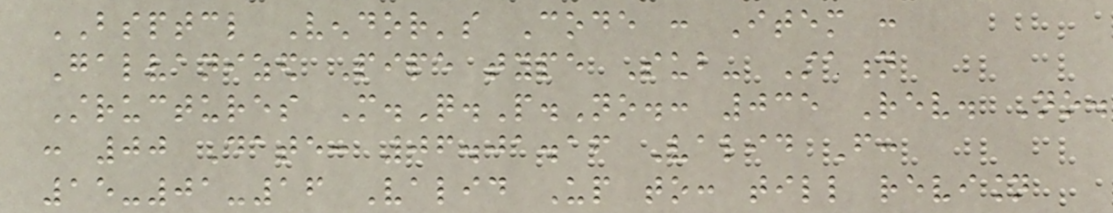BSPTCL Vendor's Code : Item :
Galvanized Pipe type Sub- Station
Structures M.Q.P.No.: 035 Rev. No.
: 00 Date: 06.01.16 Valid From:
15-01-16 Valid Up to: till revision
